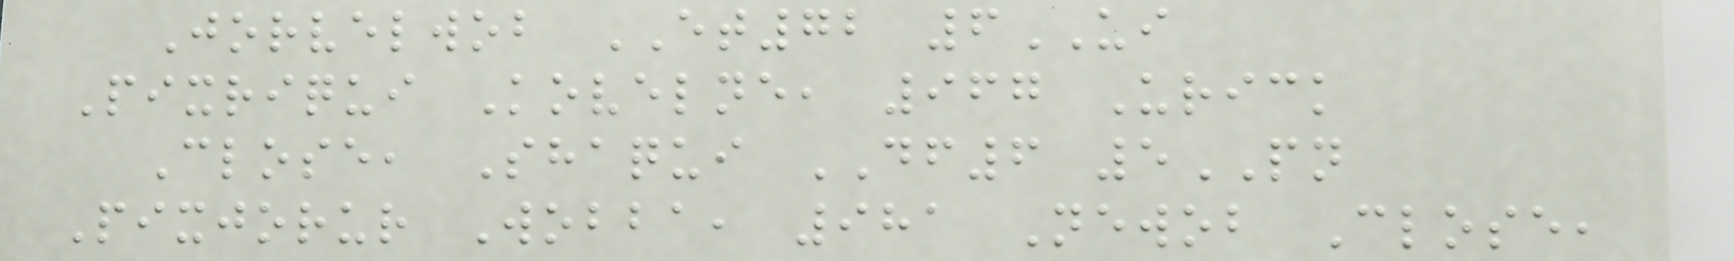Jorvelwob ET72 6UI
Pixriqui Kovelne, 967 Urick
Close, Shaqui DF6 5PN
Pixjorur Wobba, 981 Newob Close,
